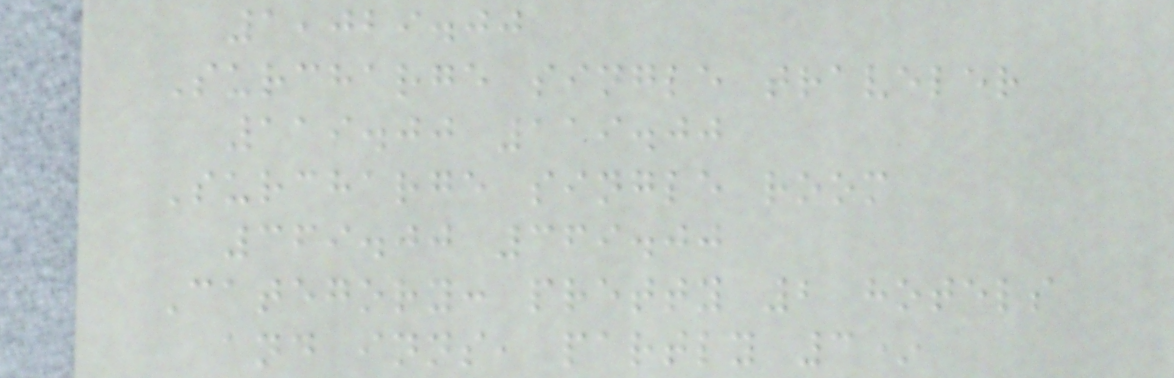1,029.00
Surcharge single traveler
119.00 119.00
Surcharge single room
369.00 369.00
Category: pretty 2 hotels
and inns, partly 3*
